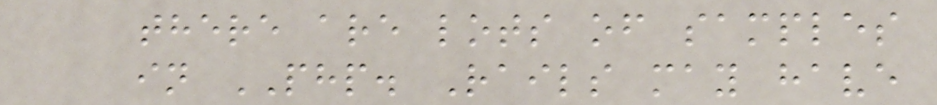there are lots of samples
in PHP. Rails may have
